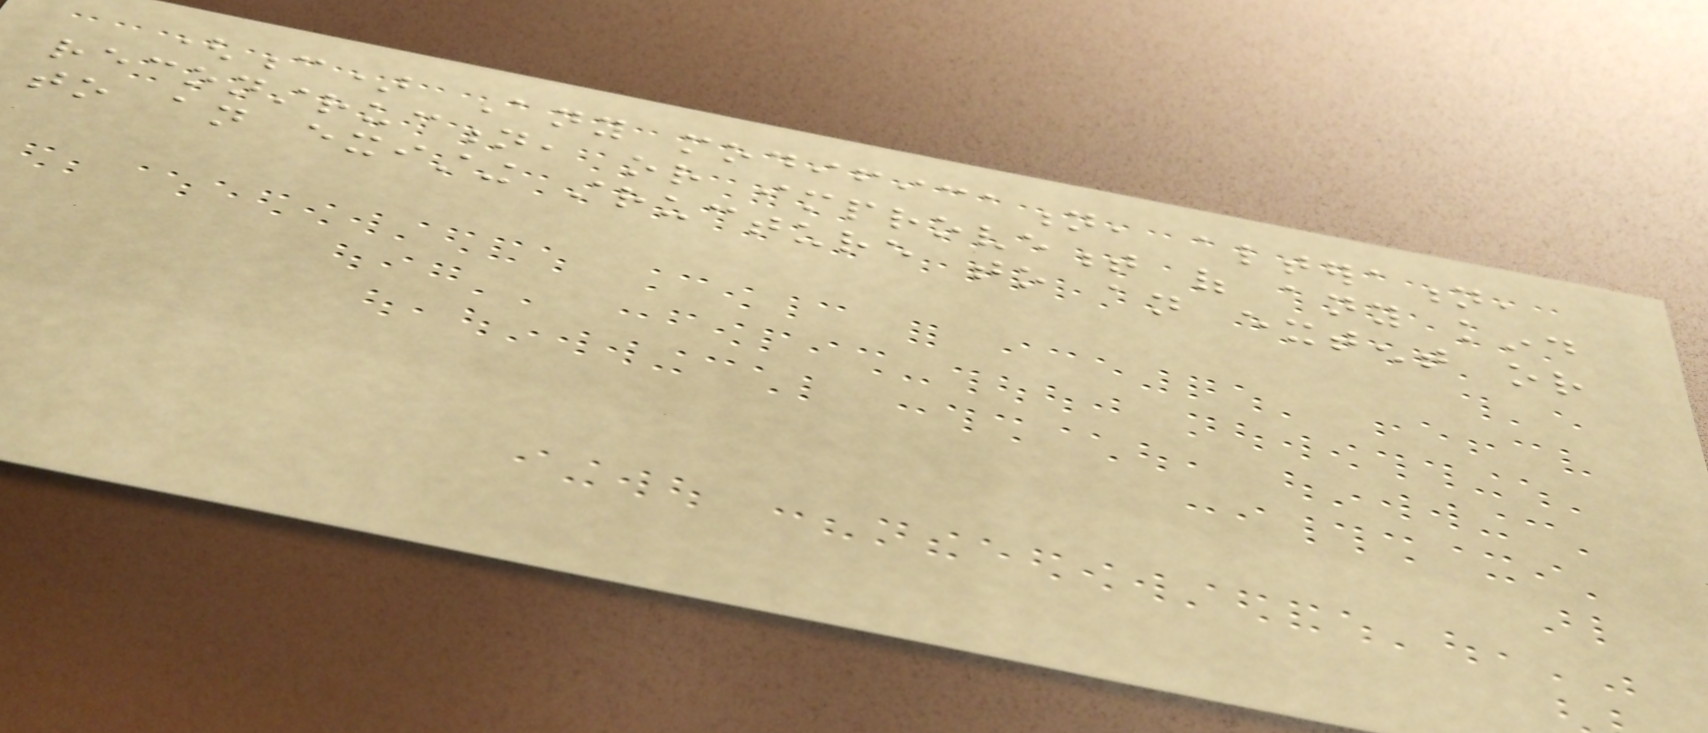(c) Any modification, alteration,
reconstruction, or improvement of any kind
to an existing structure to an extent or
